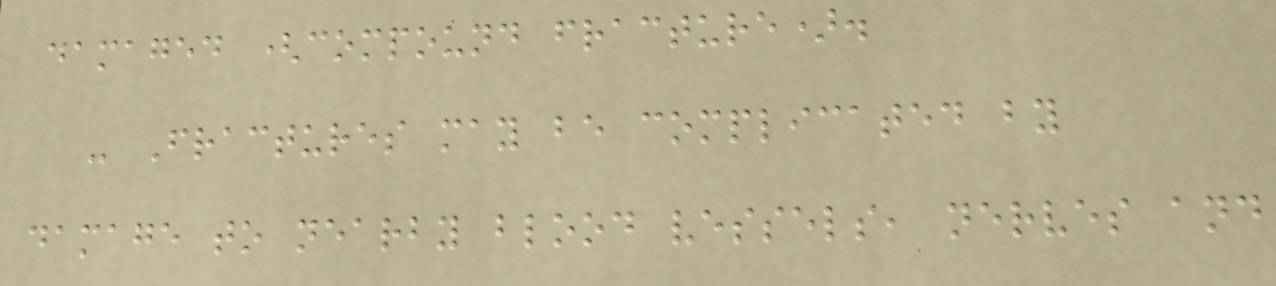damaged (compound fracture).
- Fractures may be complicated by
damage to nearby blood vessels, nerves and
